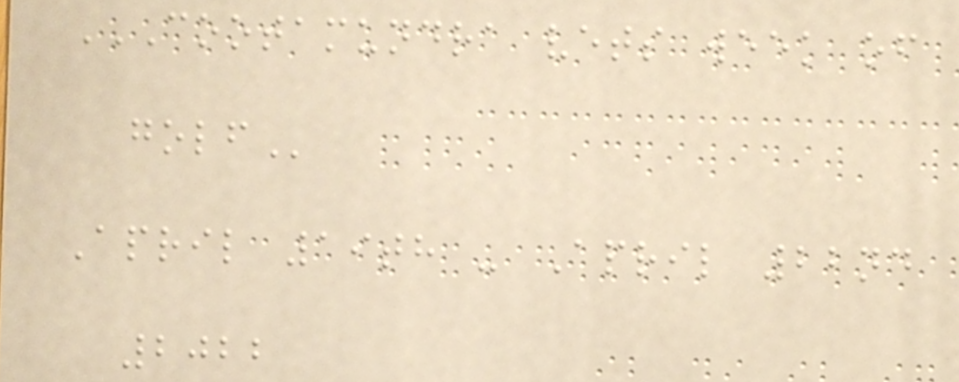COOTAMUNDRA VETS WEEK OF
GOLF
April 19th - April 22nd
2022
